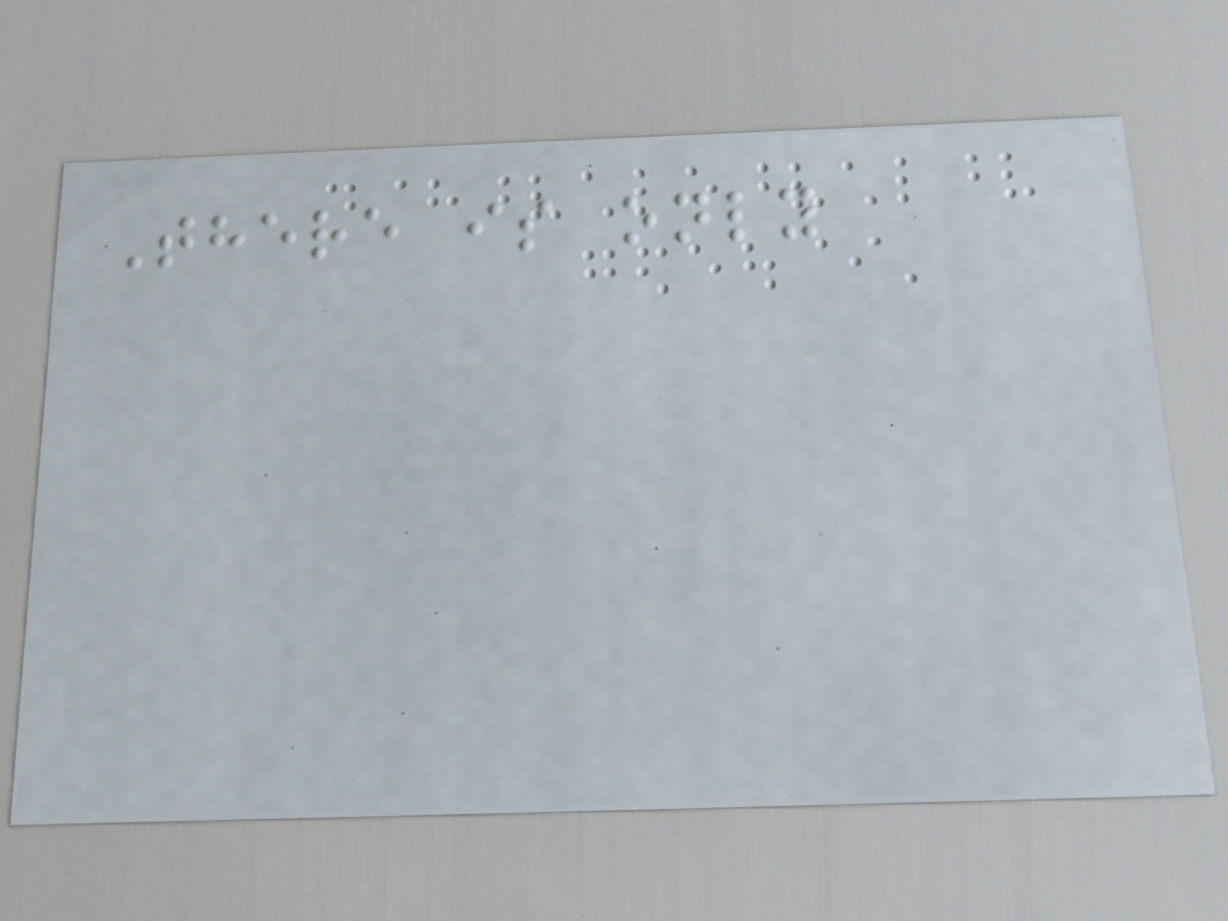There is only
